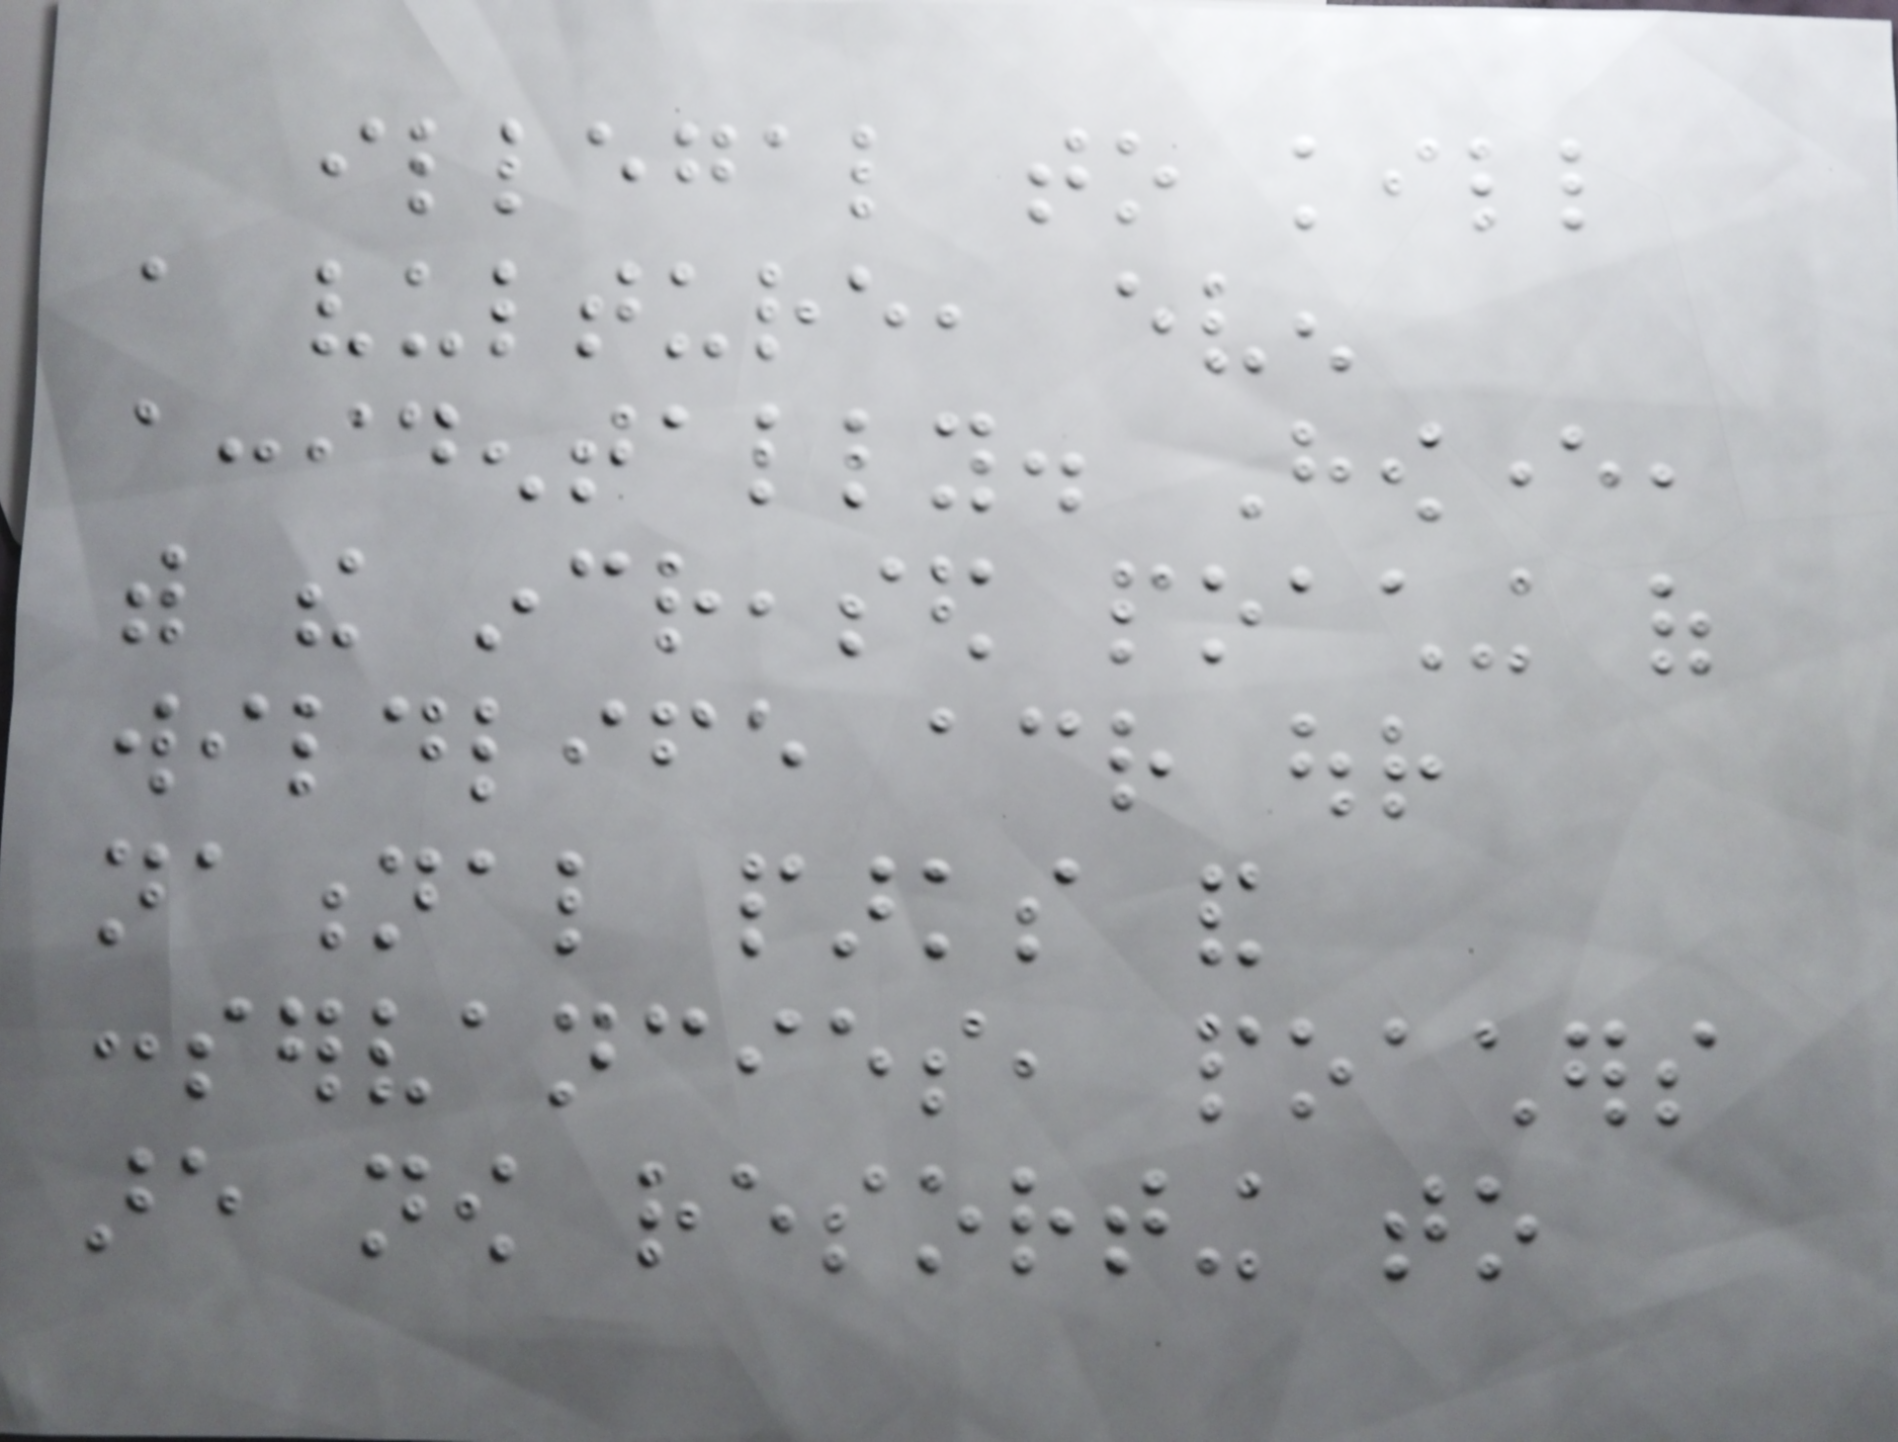illegal to kill
a vulture, even
accidentally. However,
with the increased poaching of
wildlife across our
national parks and
conservancies, poachers
are now resorting to
